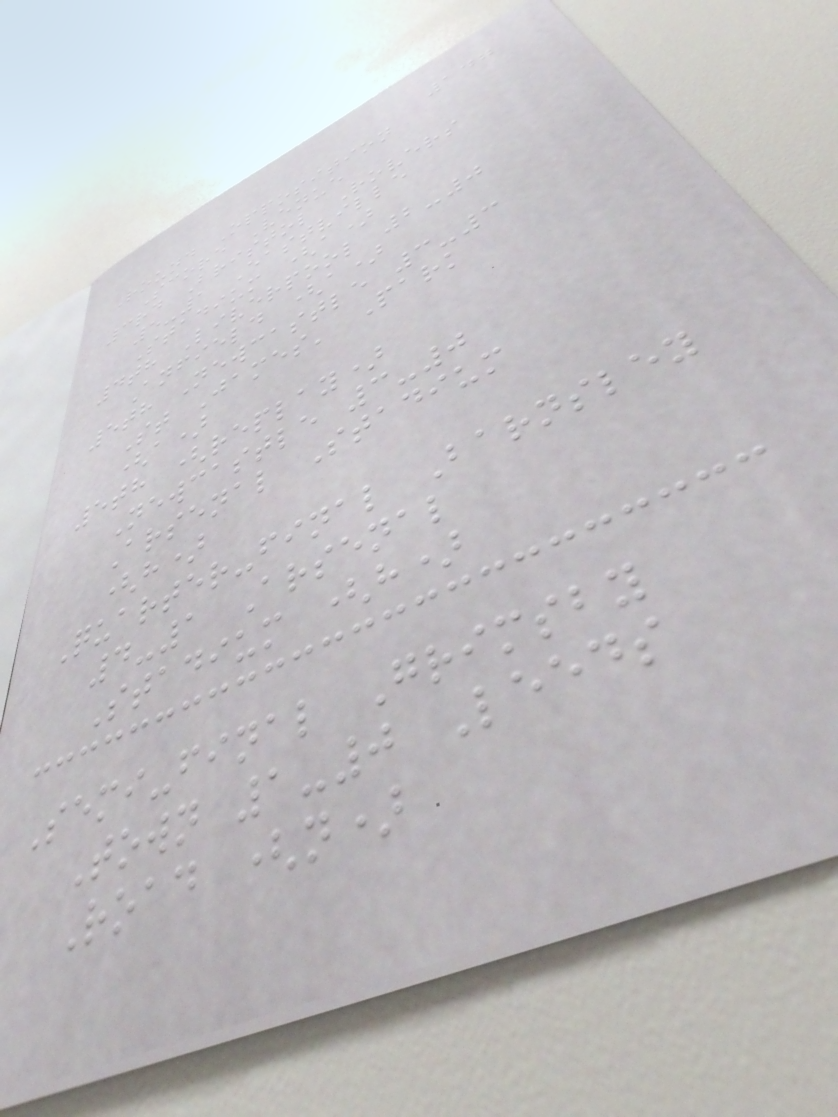147
Round Opposition
Score Venue
3rd Bristol Rovers
5-1 Eastville
Stadium (a)
4th Liverpool 2-0
Anfield (a)
5th Newcastle 3-3
St James' Park
(a)
5th (replay)
Newcastle 3-0
Arsenal Stadium
(h)
Quarter-final Barnsley
4-1 Arsenal
Stadium (h)
Semi-final Grimsby
Town 1-0 Leeds
Road (n)
